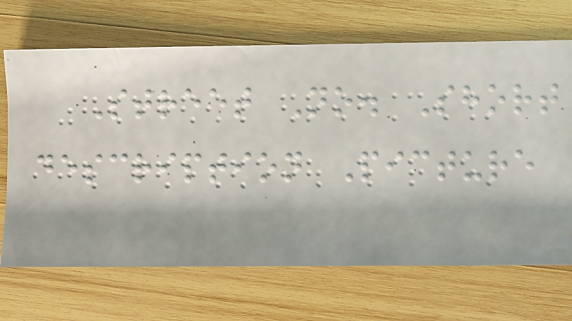Street No. Short
description Picture
